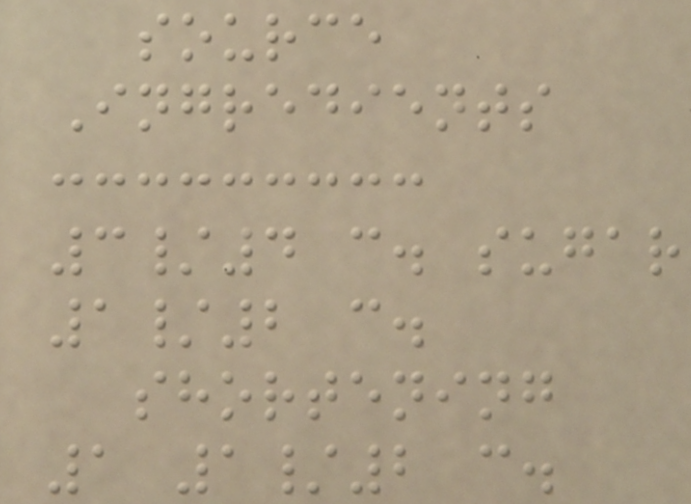source
Ingredients
3/4 c. sugar
1/2 c.
shortening
1 1/2 c.
